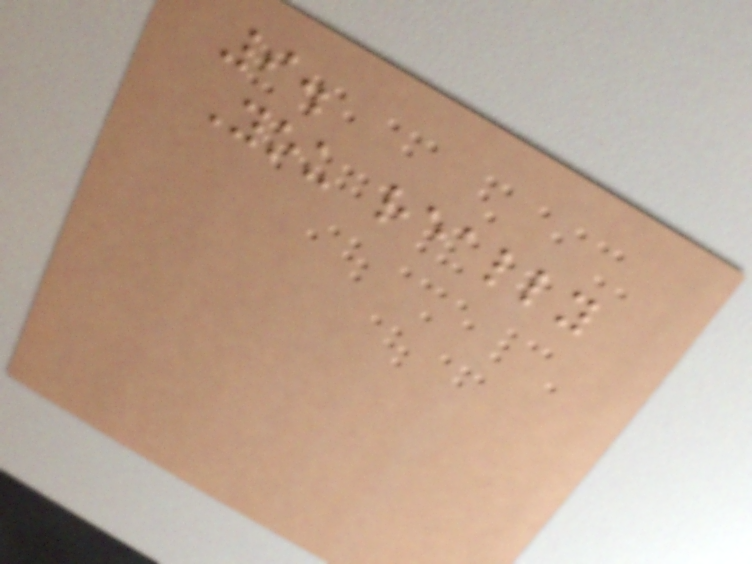9.
You really
